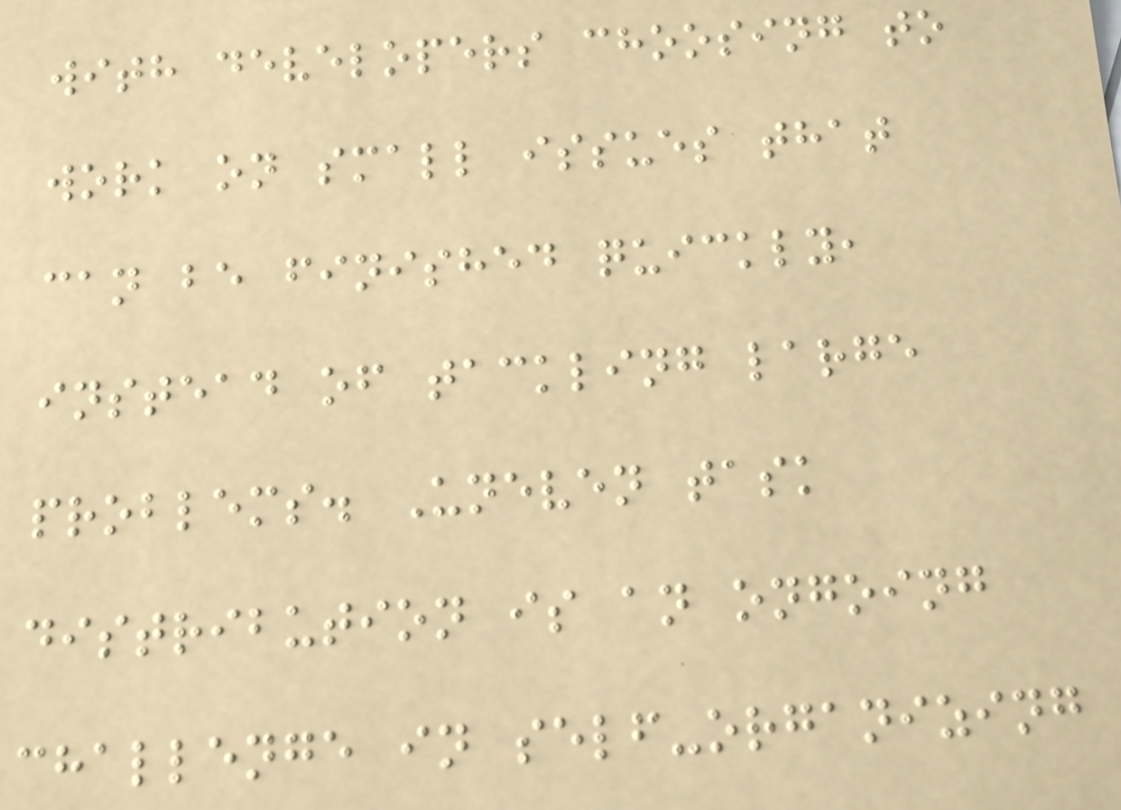with developers choosing to
work on small issues that
can be finished quickly,
instead of tackling large
problems. Uneven task
distribution is an ongoing
challenge in self-organizing
